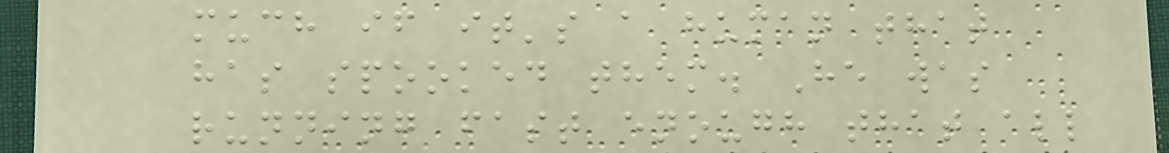much if it's a human that
has spooked them. He was
running fast enough that all
